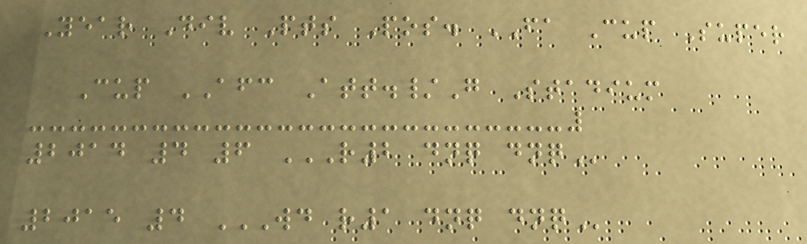Year Div Pts Pos. FA Cup Super
Cup AFC Att./G Stadium
2014 4 6 R2 DNQ DNQ
2015 4 WD R1 DNQ DNQ
